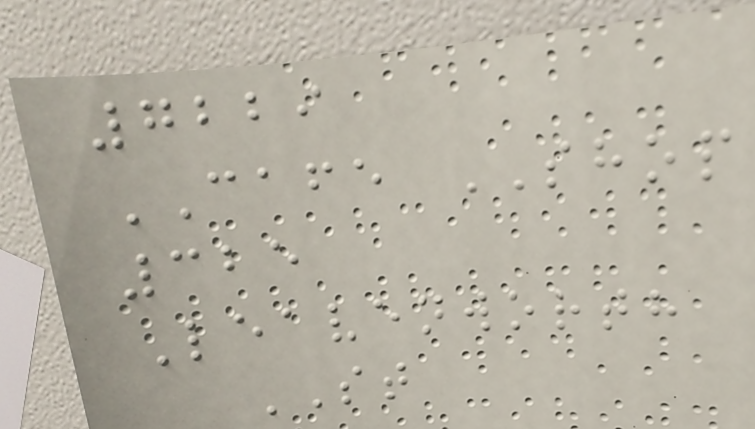7229
CAFE SHOP
325
Leavenworth
ST
